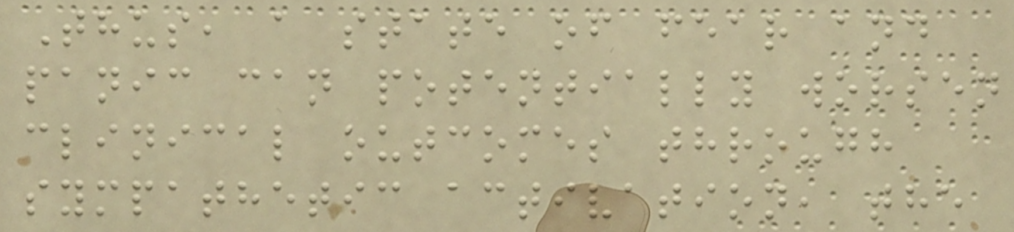Thus, a state of fear and
panic can potentially worsen
clinical outcomes through
sympathetic activation, the
